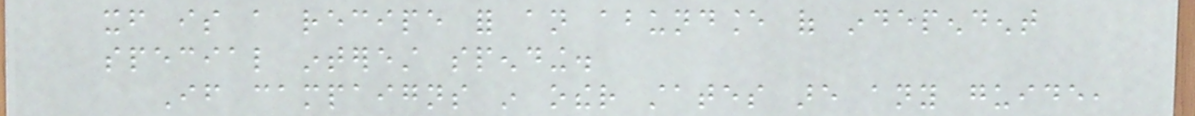itself is a recipe for an abundance of independent
special interest spending.
If campaigns in other states are any guide,
